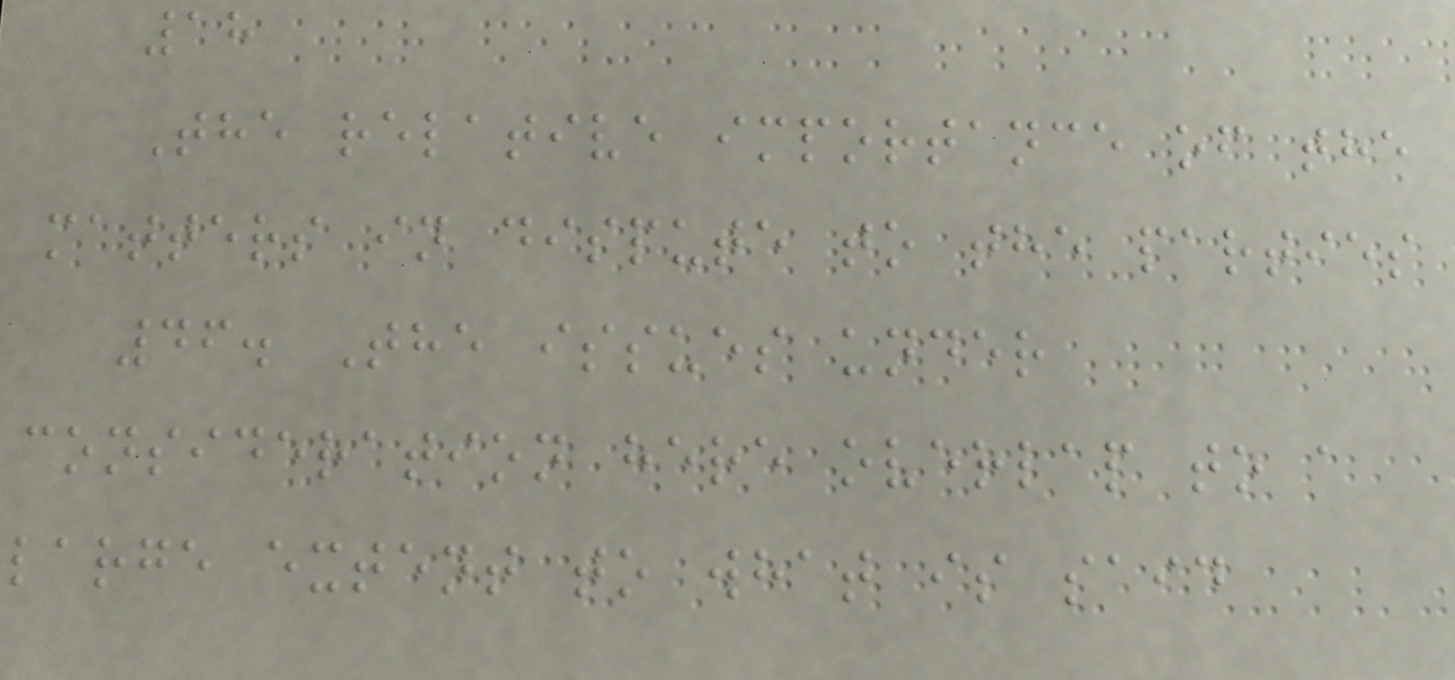18
The relative importance of the
matters in dispute to the parties
46. The issues under
consideration here overlap to a
large extent to what is said
